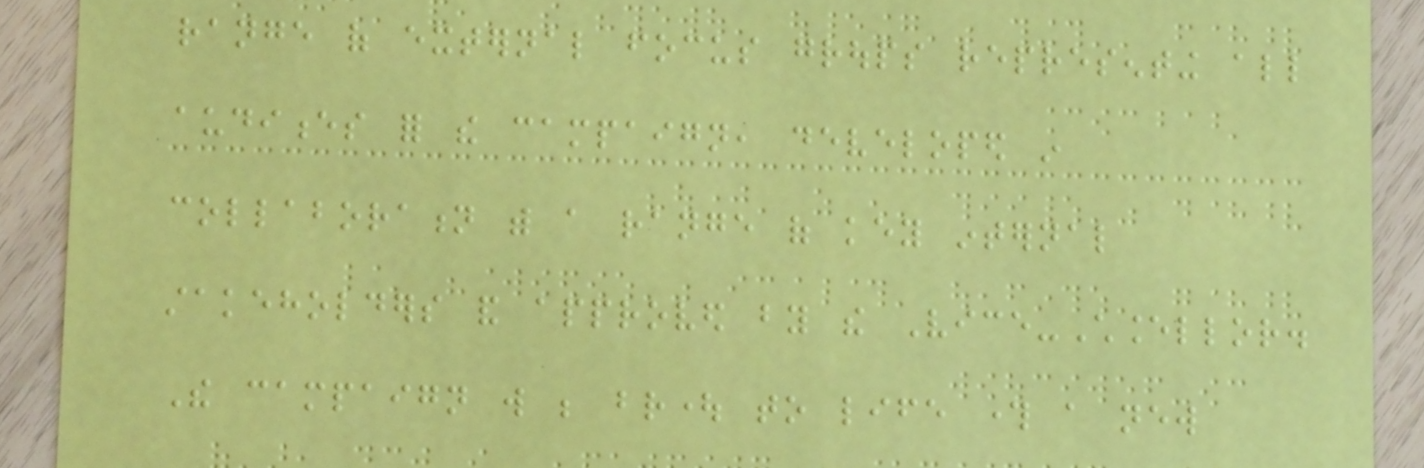range of external focus groups representing all
audiences for the campaign, developed in
collaboration with a range of key internal
stakeholders and approved by the Vice-Chancellor.
The campaign will be brought to life through a new
